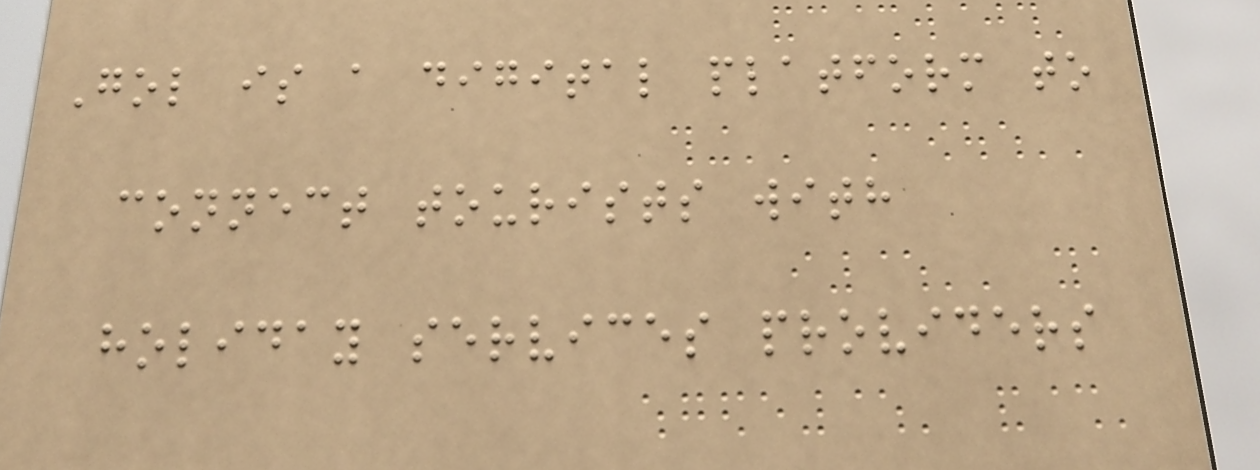Gol is a digital platform to
connect tourists with
holiday services providers
